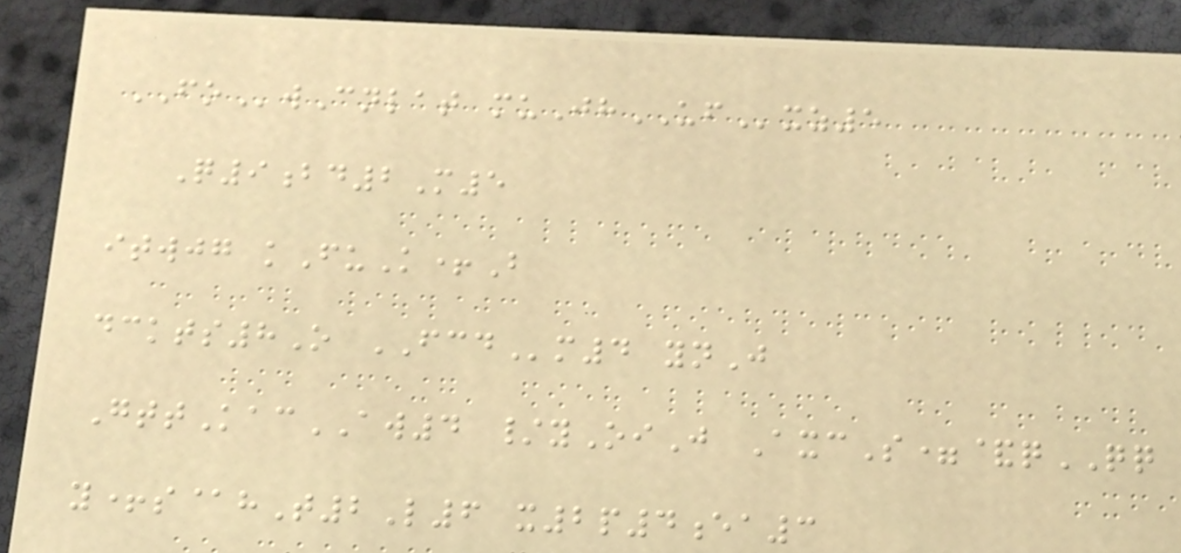FOwCnlat muJhUFxz5
Q9bd2M5
itwjg kFuK+B
dckts8O FCDm4 ynJ
GttKacAW4 /yOiJ AxcS=&qQQ
y+s@hT2L6 x2p4ea3
